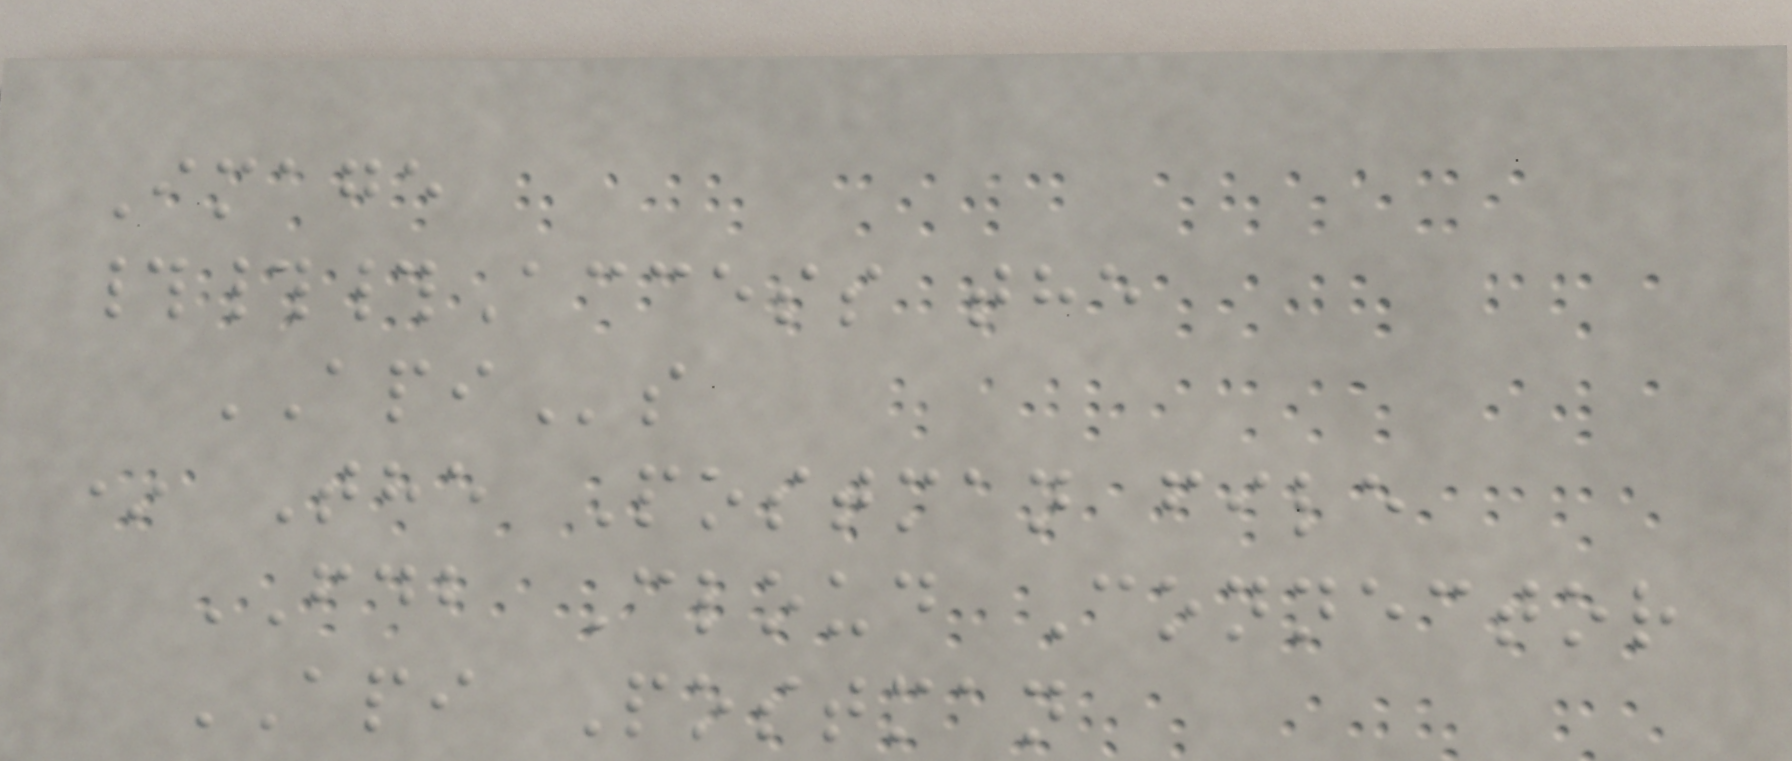Image
###Access the
APIs
* The Postman file
FDB Cloud Connector
API Postman
